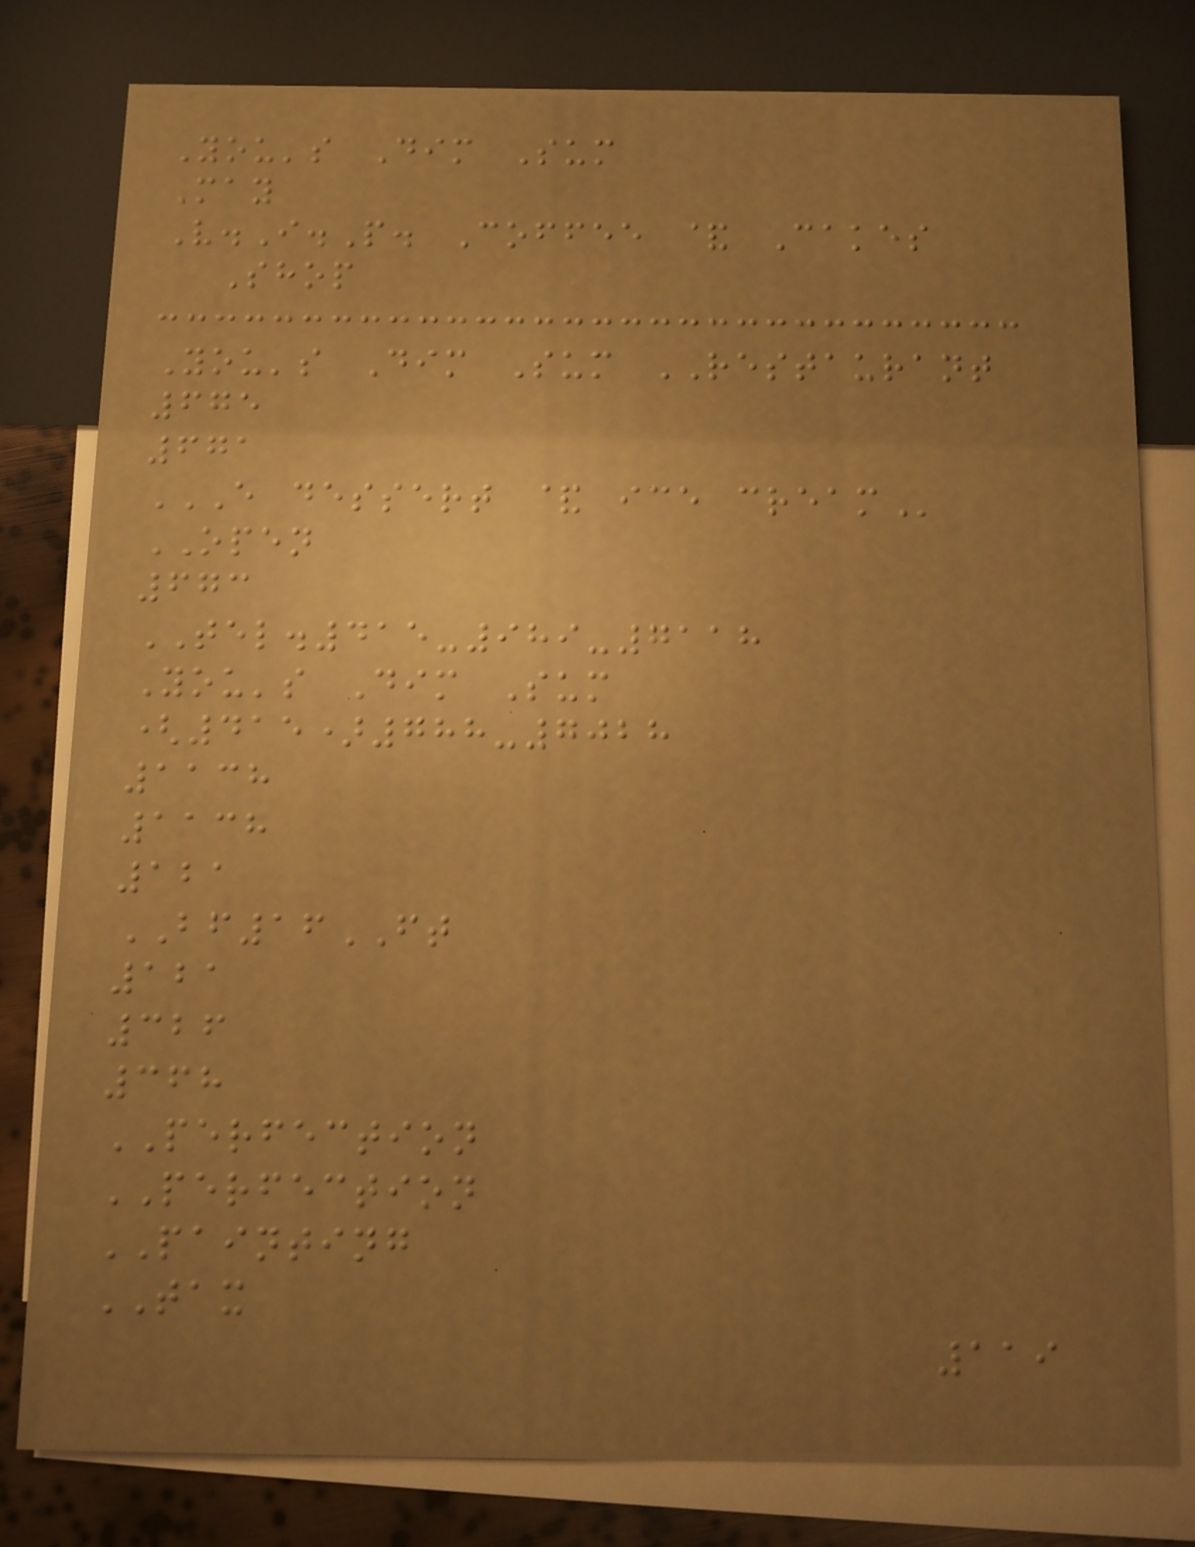You's Dim Sum
May
V.I.P. Coffee & Cakes
Shop
You's Dim Sum RESTAURANT
675
671
E DESSERT & ICE CREAM
OPEN
673
TEL.415-989-7118
You's Dim Sum
(415)788-7028
1138
1138
121
BF16FT
121
326
368
PERFECTION
PERFECTION
PAINTING
TAX
119
